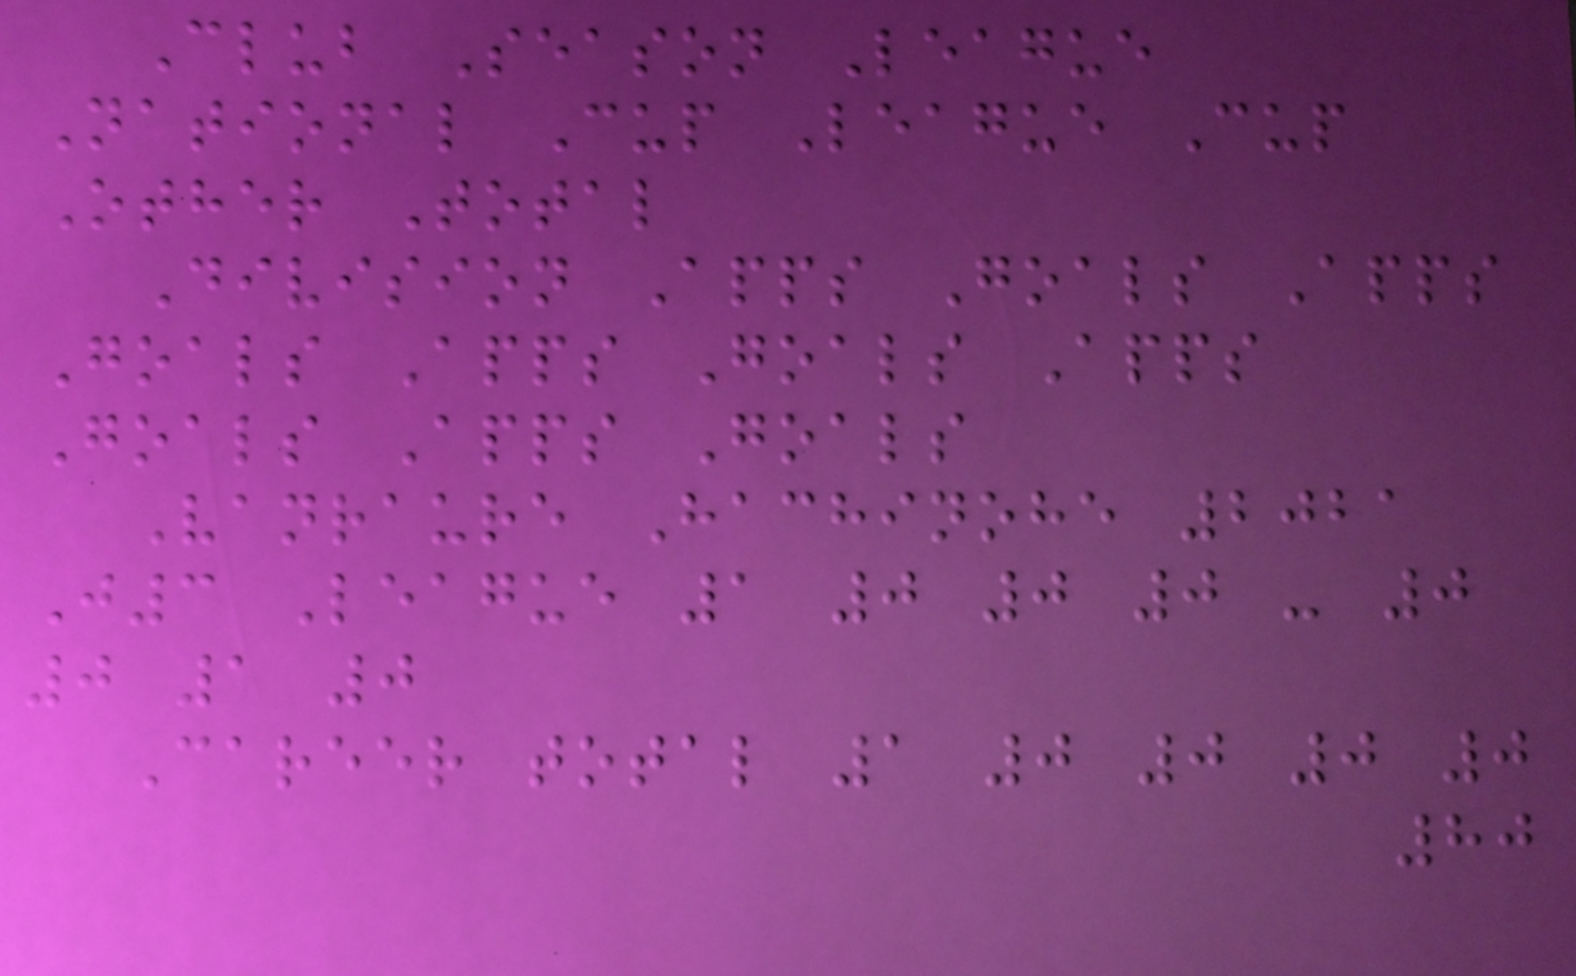Club Season League
National Cup League Cup
Other Total
Division Apps Goals Apps
Goals Apps Goals Apps
Goals Apps Goals
Vanraure Hachinohe 2021
J3 League 1 0 0 0 - 0
0 1 0
Career total 1 0 0 0 0
80
